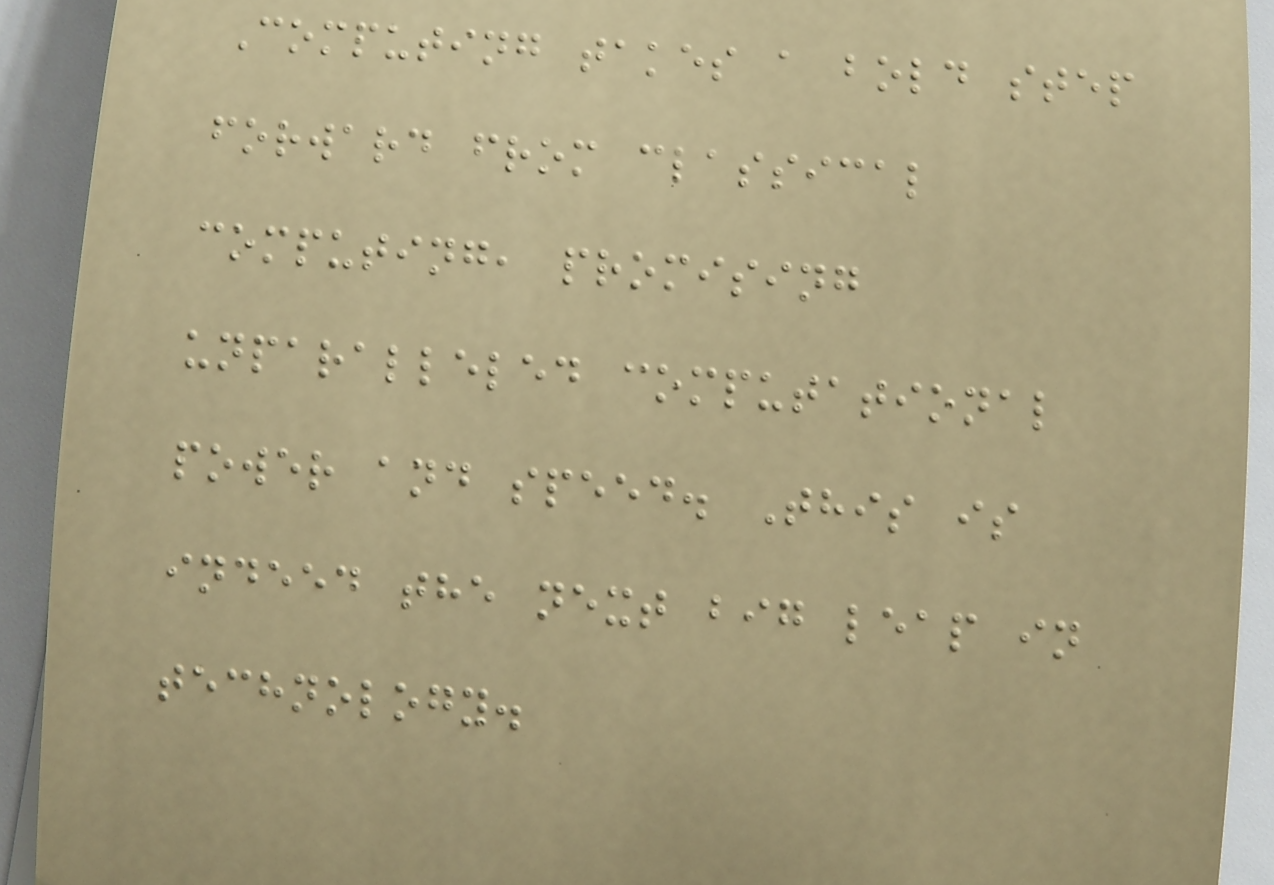Computing takes a bold step
forward from classical
computing, promising
unparalleled computational
power and speed. This is
indeed the next big leap in
technology.
